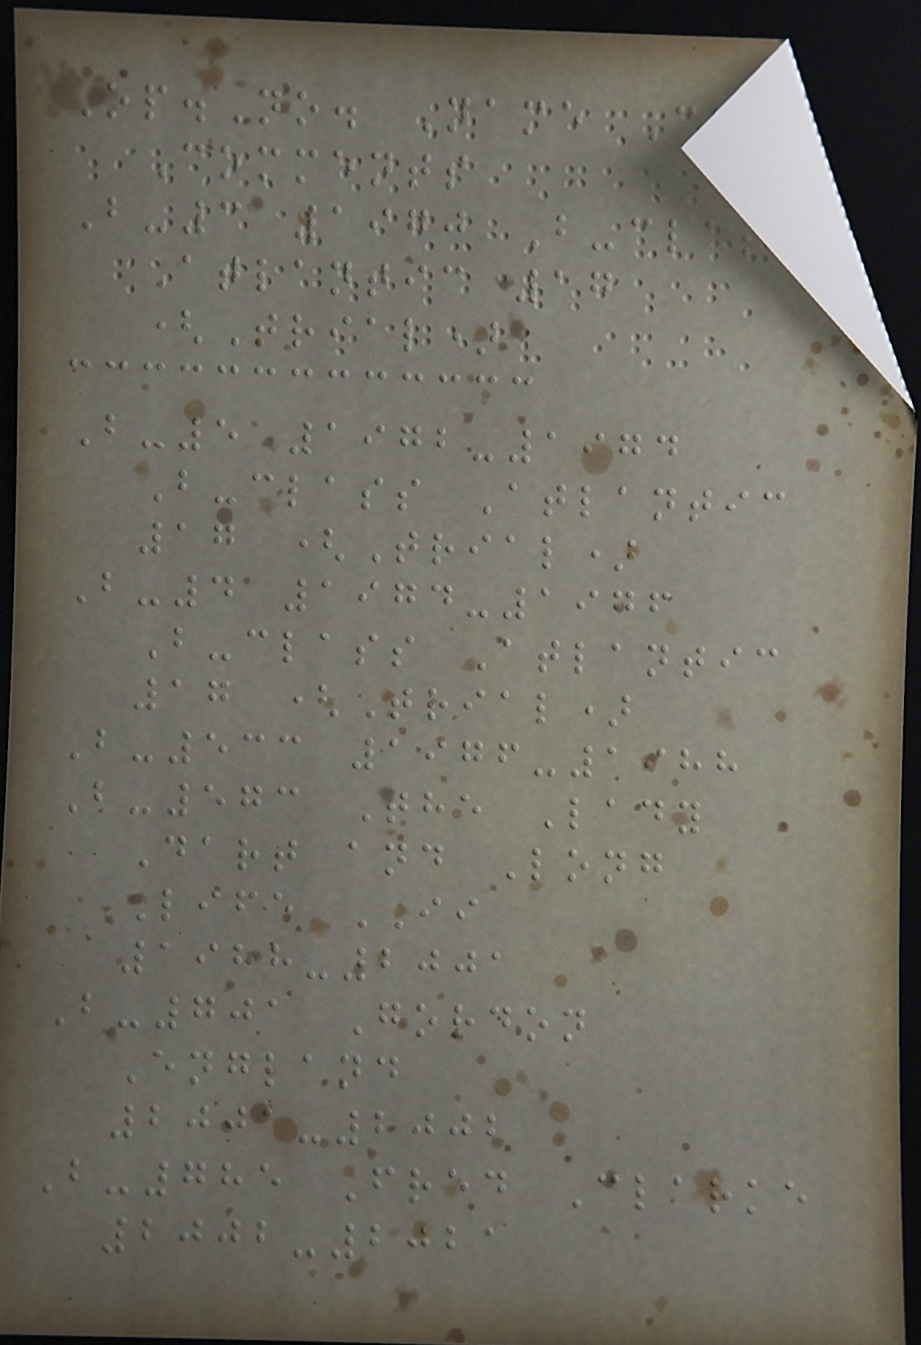Op.No. Name Class
Comments
B-3 1970 B-class
Atlantic 17
(Trial)
B-5 1972-1974
B-class Atlantic
17 (Trial)
B-4 1974-1976
B-class Atlantic
17 (Trial)
B-533 1976-1988
B-573 The Lady
Dart and Long
Life II
1988-2001
B-701 Gordon
England
2001-2002
B-785 Fred Clarke
2002-2021
